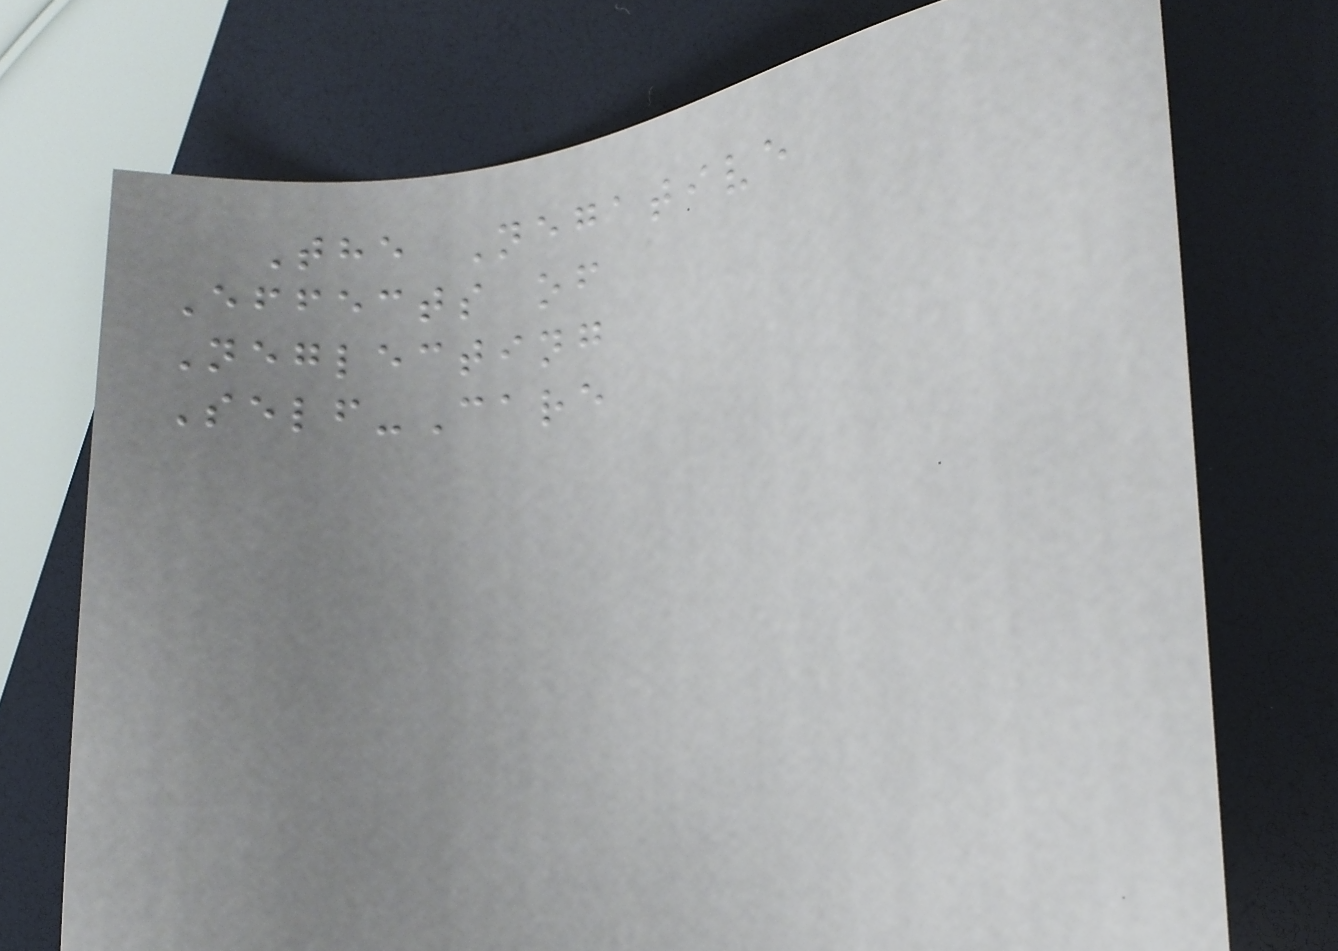The Negative
Effects of
Neglecting
Self-Care
